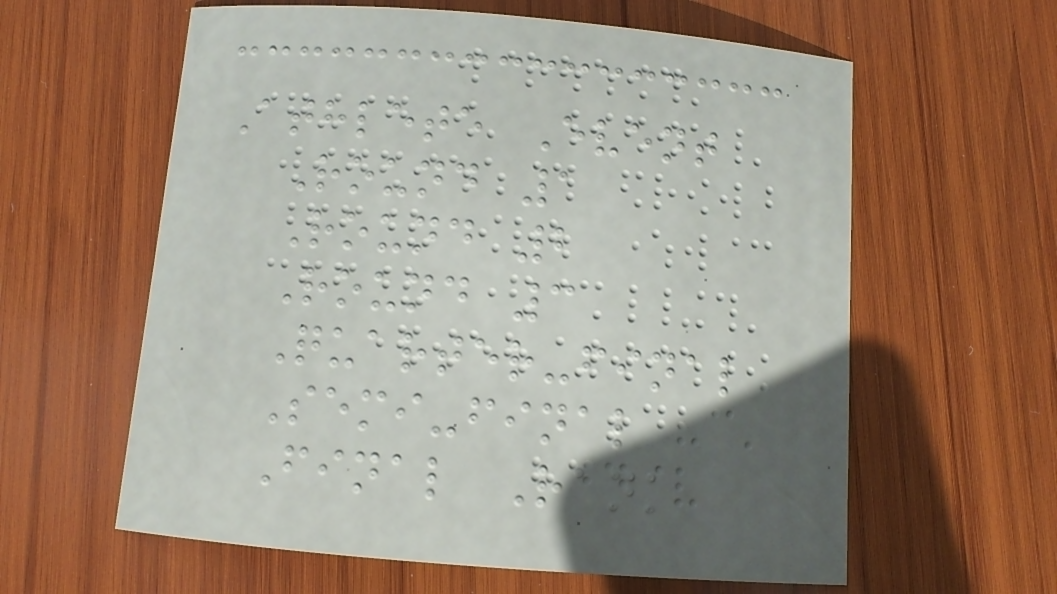Athlete Event
Round 1
Round 2
Round 3
Quarter-final
Semi-final
Final Rank
